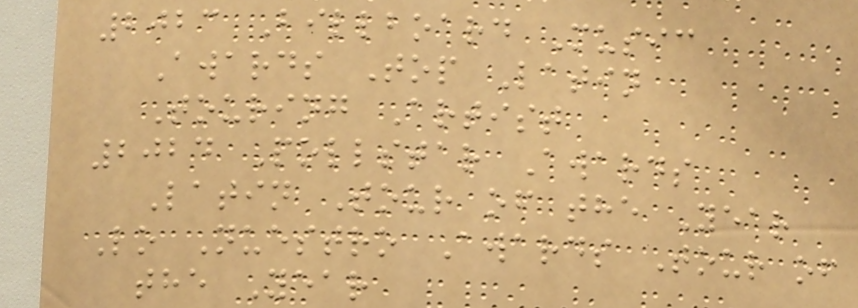2023 Billboard Music
Awards Top Latin
Touring Artist
2024 Pollstar Awards
Latin Tour of the Year
Lo Nuestro Awards Tour of
the Year
